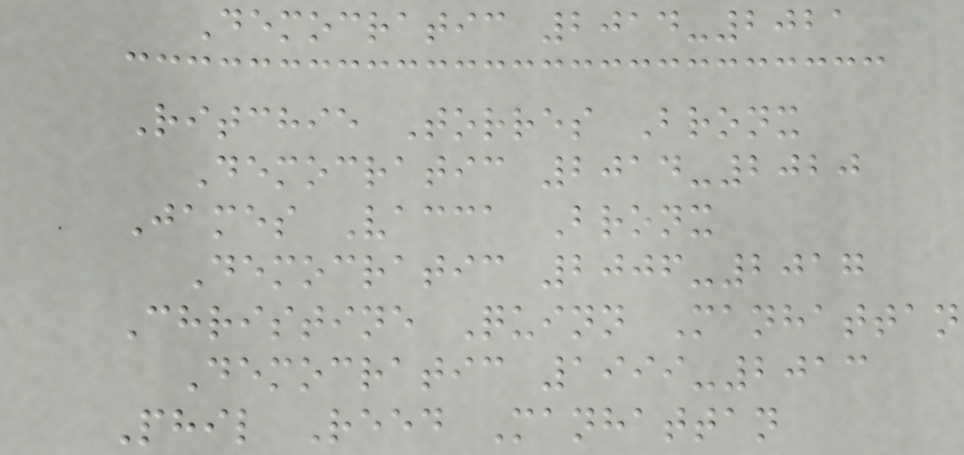Democratic 2014-2021
Ritchie Torres Bronx
Democratic 2014-2020
James Vacca Bronx
Democratic 2006-2017
Christine Quinn Manhattan
Democratic 1999-2013
Phil Reed Manhattan
